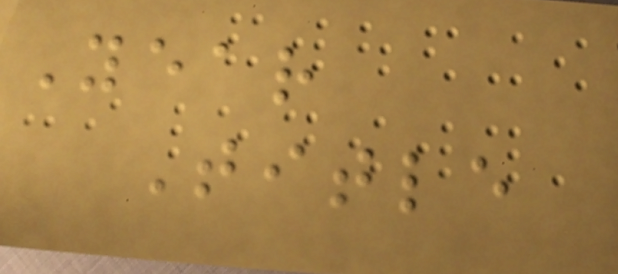Year
Title
